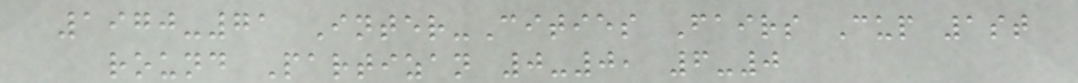1970-71 Inter-Cities Fairs Cup 1st
round Partizan 0-0, 6-0
